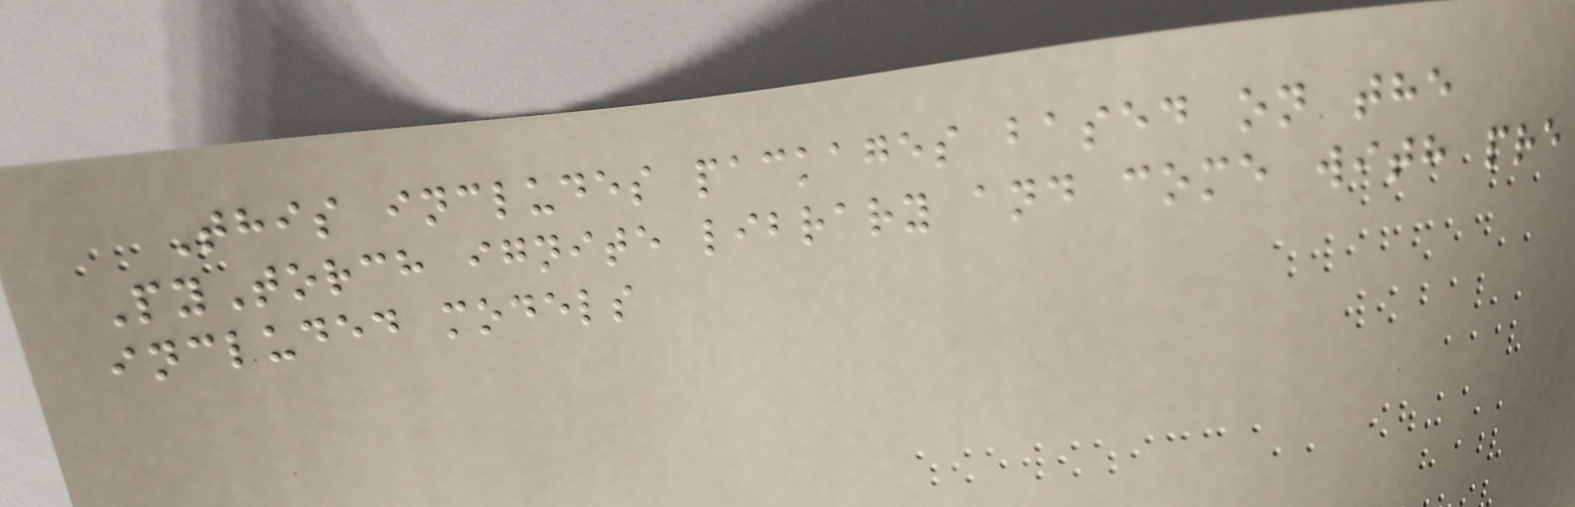This includes packages based on the
PyTorch ignite library and come with pre
included models
